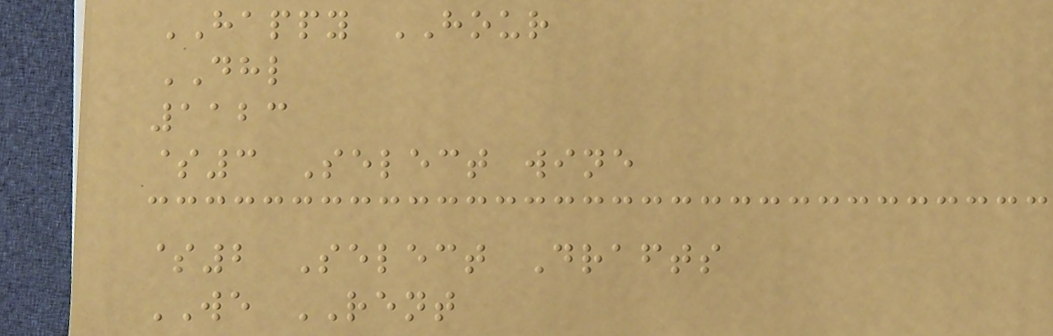HAPPY HOUR
DHL
1123
$3 Select wine
$2 Select Drafts
WE RENT
